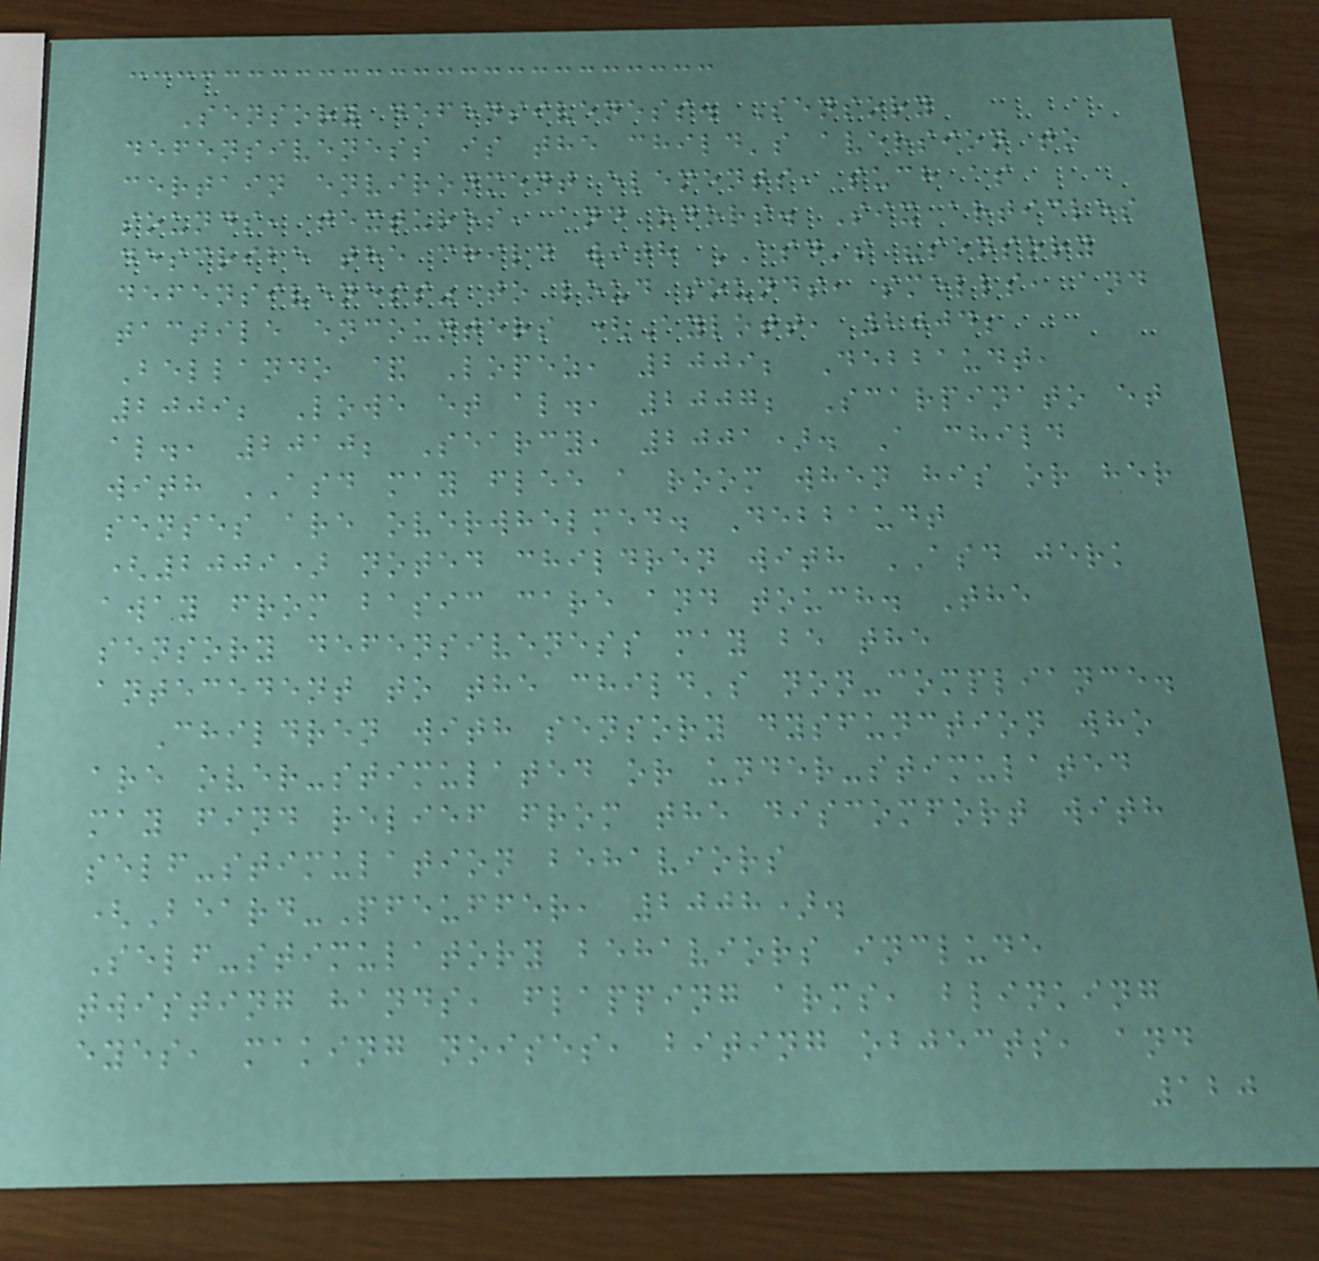Sensory defensiveness. Sensory
defensiveness is the child's aversion to
certain environment elements, such as
sounds, textures, and odors. Six articles
describe the child with ASD's "sensory
defensiveness" to loud sounds, smells, and
tactile encounters (Aylott, 2004;
Bellando & Lopez, 2009; Debbaudt,
2009; Lowe et al., 2007; Scarpinato et
al., 2010; Searcy, 2001). A child
with ASD may flee a room when his or her
senses are overwhelmed. Debbaudt
(2009) noted children with ASD jerk
away from basic care and touch. The
sensory defensiveness may be the
antecedent to the child's non-compliance.
Children with sensory dysfunction who
are over-stimulated or under-stimulated
may find relief from the discomfort with
self-stimulation behaviors
(Beard-Pfeuffer, 2008).
Self-stimulatory behaviors include
twisting hands, flapping arms, blinking
eyes, making noises, biting objects, and
120
